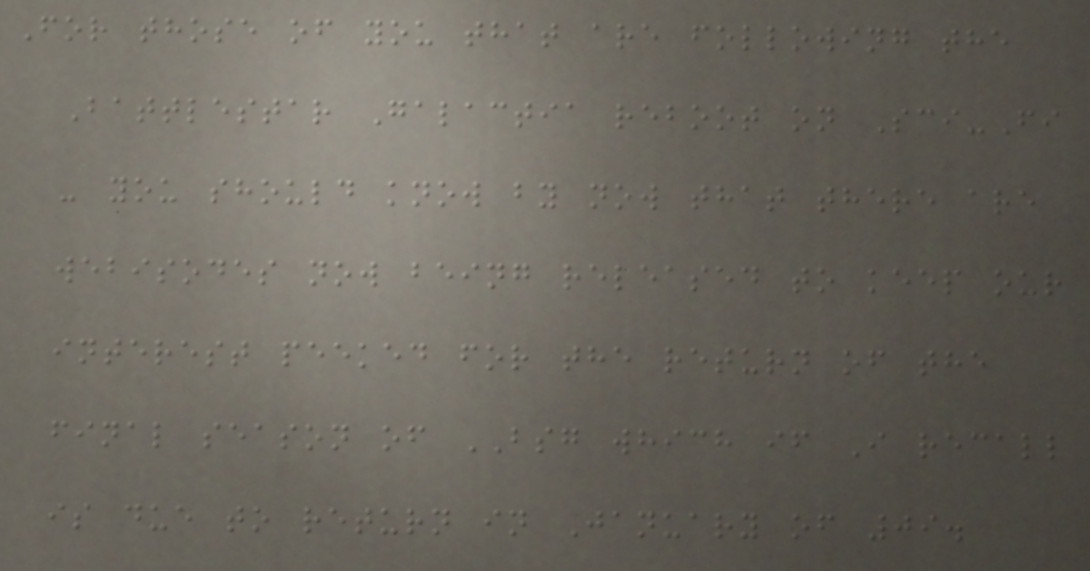For those of you that are following the
Battlestar Galactia reboot on Sci-Fi
- you should know by now that there are
webisodes now being released to keep our
interest peeked for the return of the
final season of BSG which if I recall
is due to return in January of 09.
